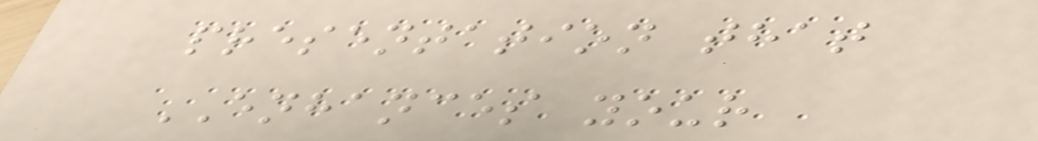presentation that
ENHANCES your
